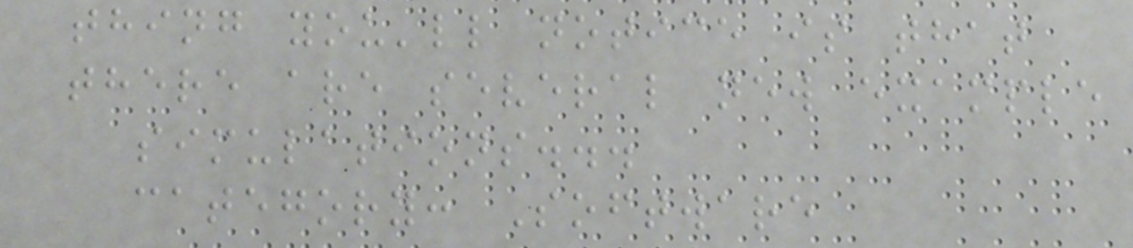thing you'll notice is that
there are several new example
simulations...
category: Software
